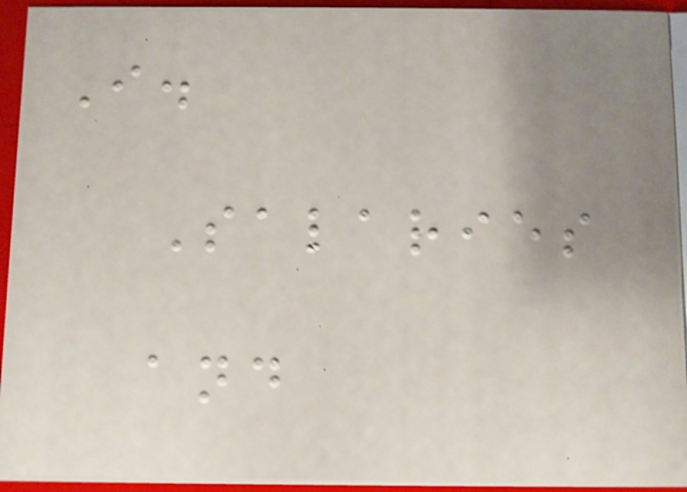I.
Salaries
and
